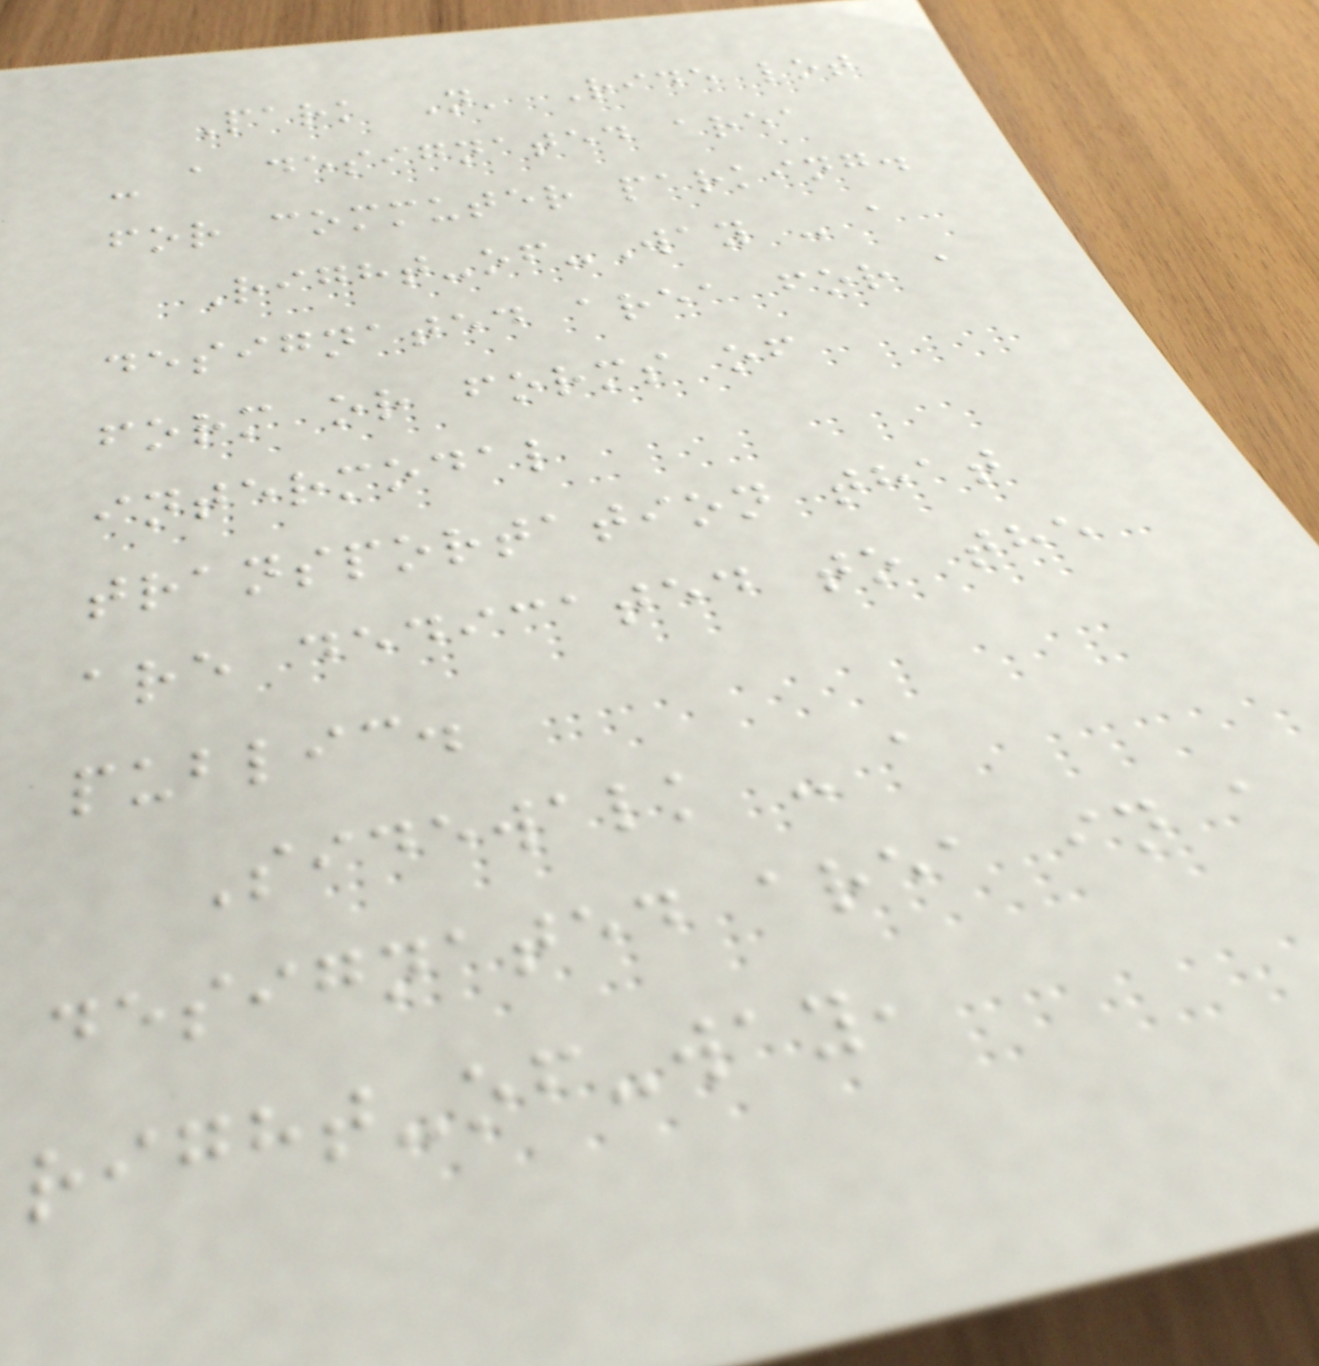Park N' Ride lot
- a designated area
for commuter parking.
Right-of-Way - a
designated area for a
form or forms of
intermodal
transportation that
are dedicated to the
public.
Sidewalk - a
designated area in a
right-of-way,
